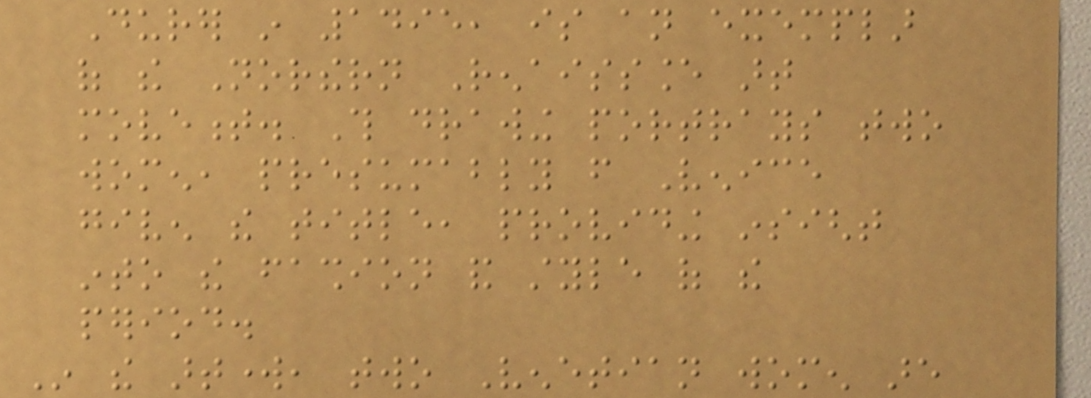Durer in 1495, is an exemplar
of the Northern Renaissance art
movement. This drawing portrays two
women, presumably from Venice
given the title, providing insight
into the fashion and style of the
period.
In the artwork, two Venetian women are
